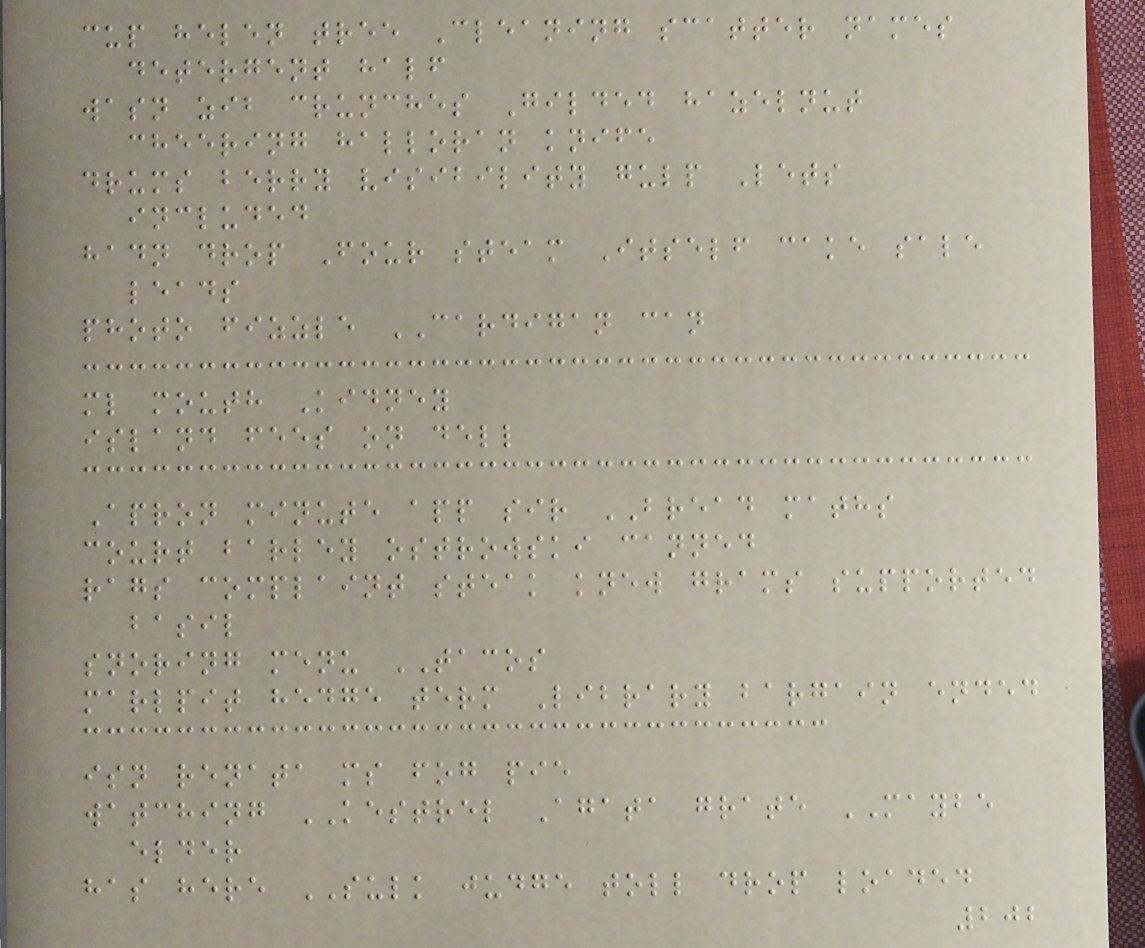cup helen tree Cleaning scatter names
detergent half
wasn zib crunches Gilded hazelnut
cheering halloran knife
drums berry visibility gulp Lets
included
hadn drop Four steam Itself cake sale
leads
photo fizzle CARDIGAN can
ml mouth Kidney
island fees on dell
Apron minute app sir BREAD maths
court barley ostrowski canned
rags complaint steak knew grams supported
basil
snoring menu TACOS
marlpit hedge term Library bargain ended
isn renata ms fog pie
watching KESTREL Agata grate MAYBE
elder
has here SULK judge toll drop loaded
202
